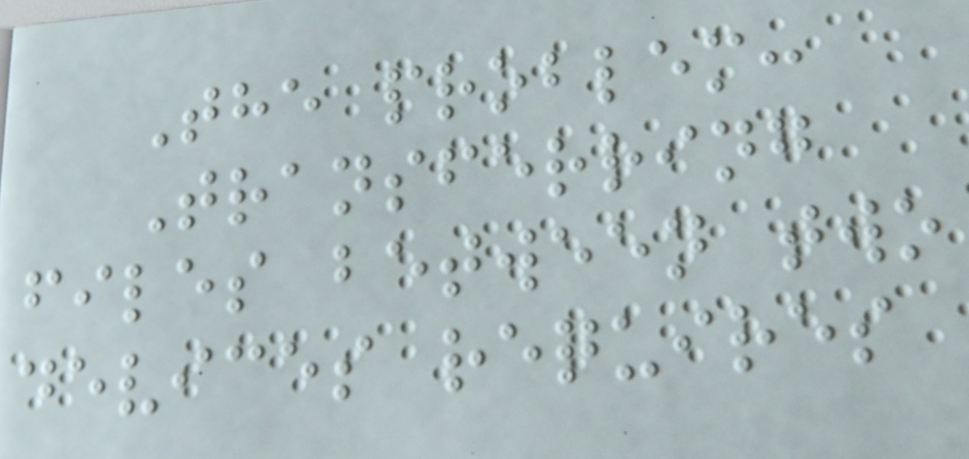The problem:
Transferring
files between two
devices requires
